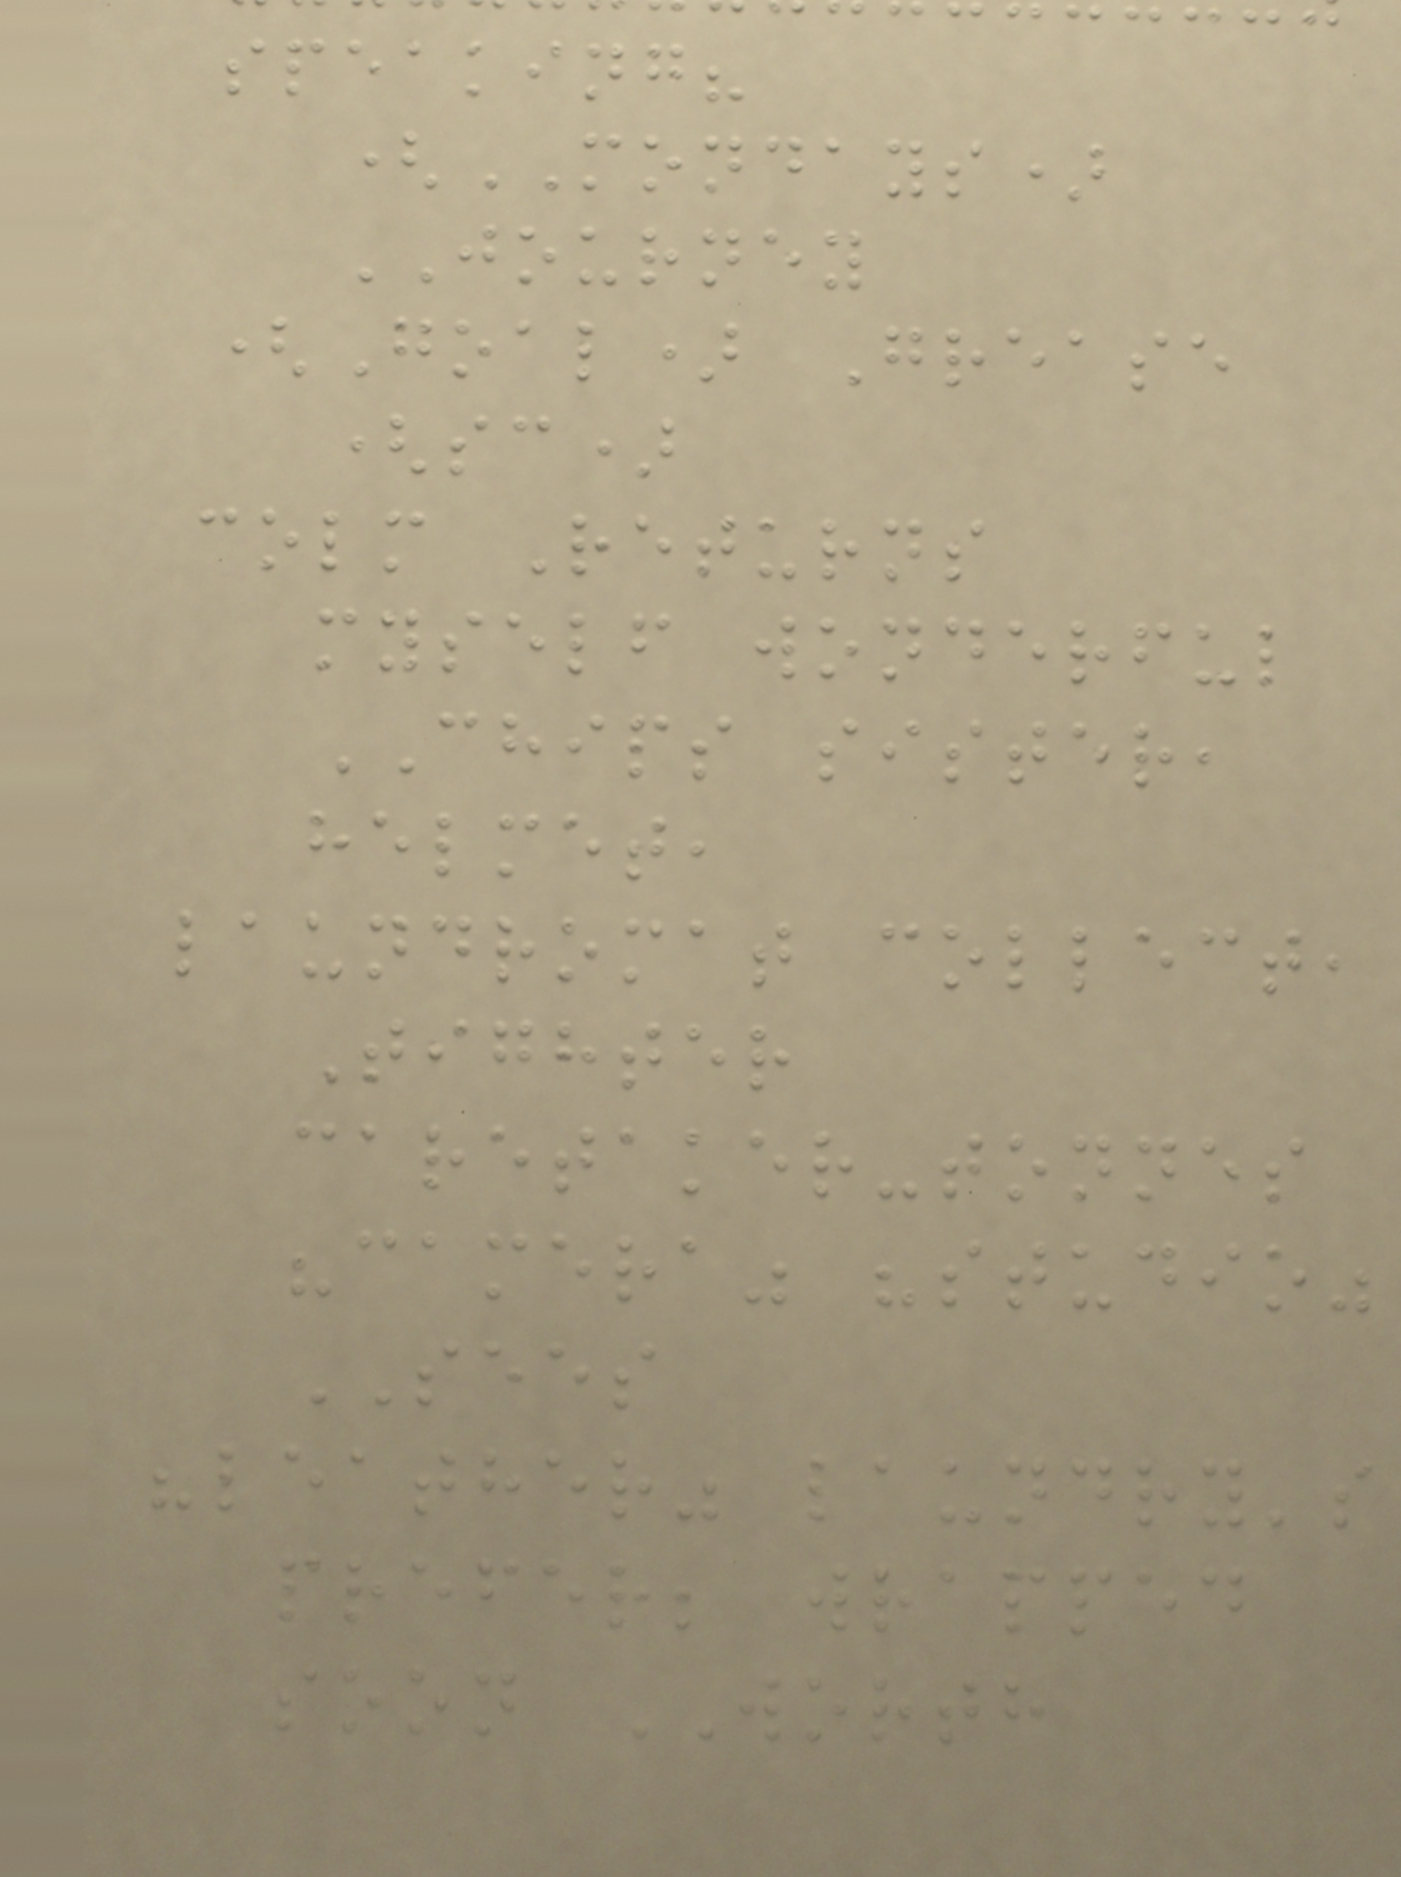speaking?
(MONDAYS)
JOURNEY
(Goal) Grease
(sc)
colm Returns
myself wonderful
CHIPS sister,
helmet,
laundromat collect,
Tighter
caretaker-tonnes
"camera" "studio"
SEES
"leather" laundry's
prefer; wrapped
soon WORTH
